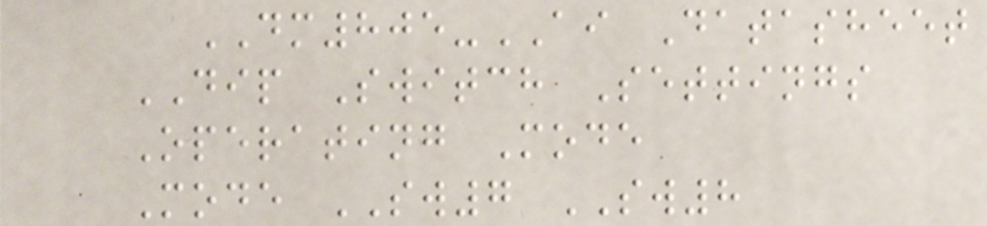DM805-AI Datasheet
DIP Switch Settings
Operating Mode
Mode SW7 SW8
